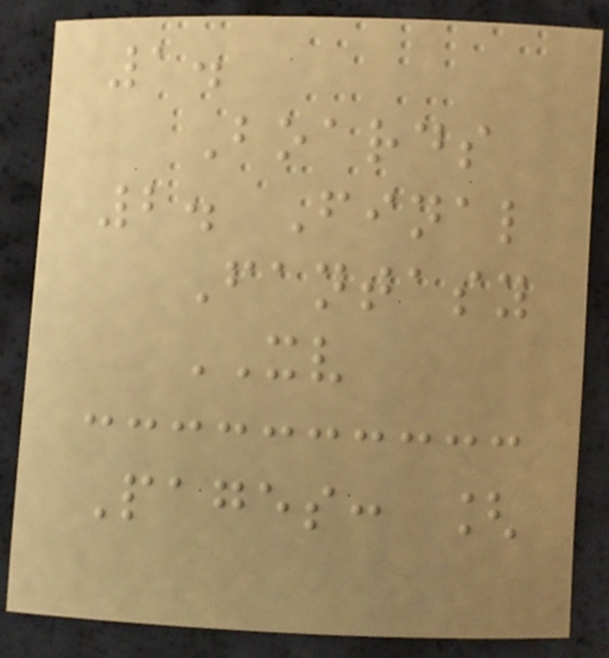1.
Boards
2. Final
Fantasy
XV
Pages: [
